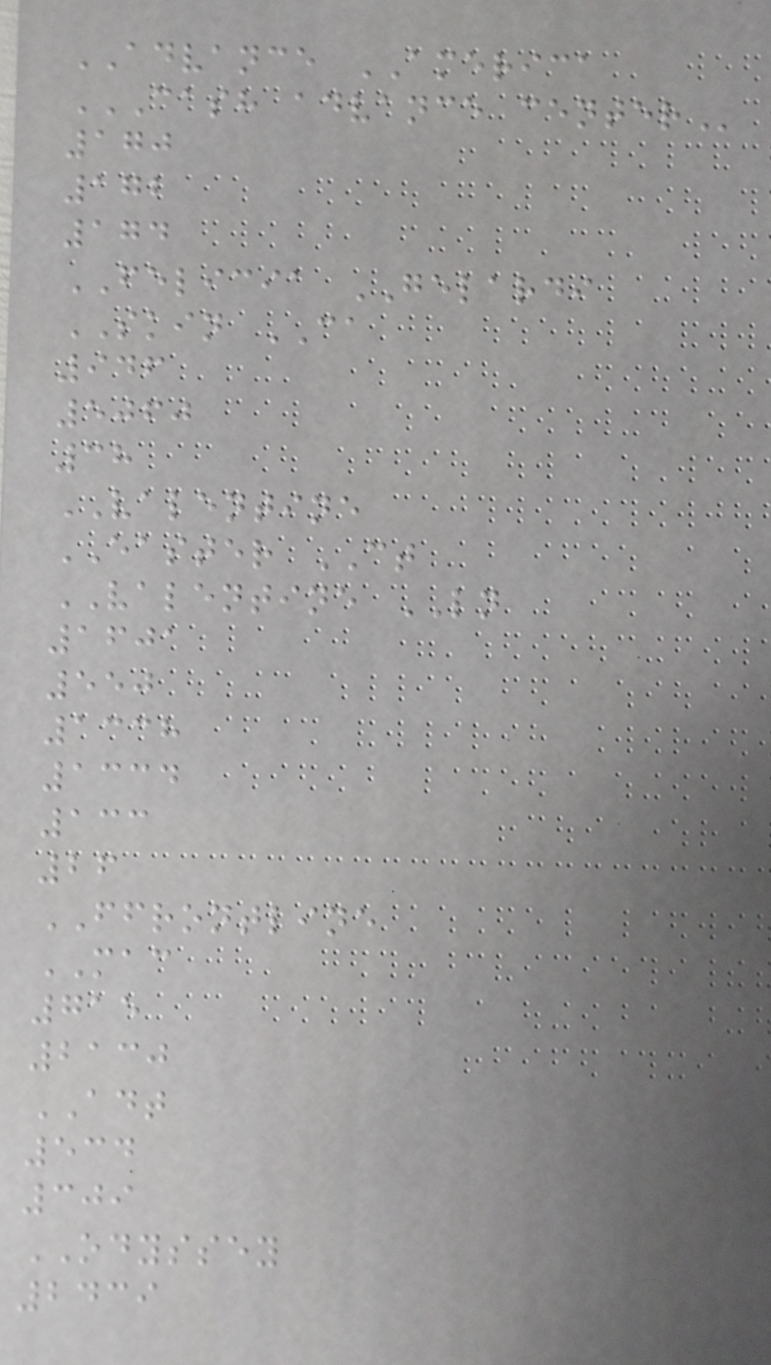ADVANCE AMERICA
CASH ADVANCE CENTER
170
172
174
FELICIA GELARDI
SKIN CA
946
5060
38
VALENTINE
EASTER CT
VALENTINE LN
1601
550
1338
1334
133
26
FFRONTLINE
MAC
715
2130
ADT
534
309
ODYSSEY
2439
